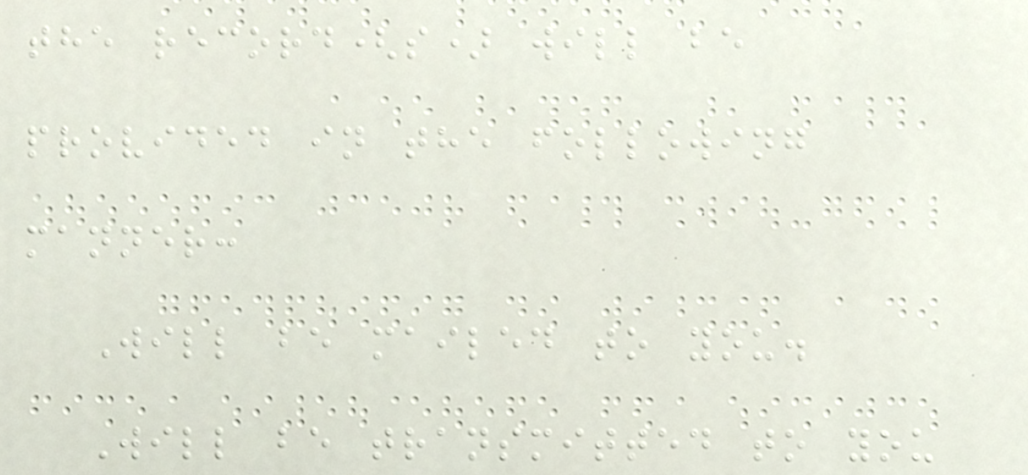the record(s) will be
provided in the following
manner:
Will be mailed to you.
Will be transmitted to you
